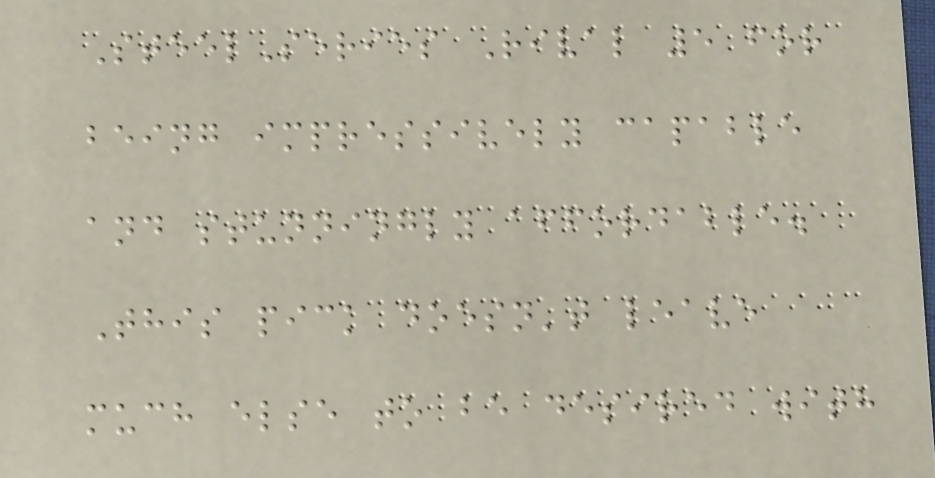SteelSeries Rival 5 for
being impressively capable
and stunningly affordable.
This pick doesn't leave
much else to be desired with
